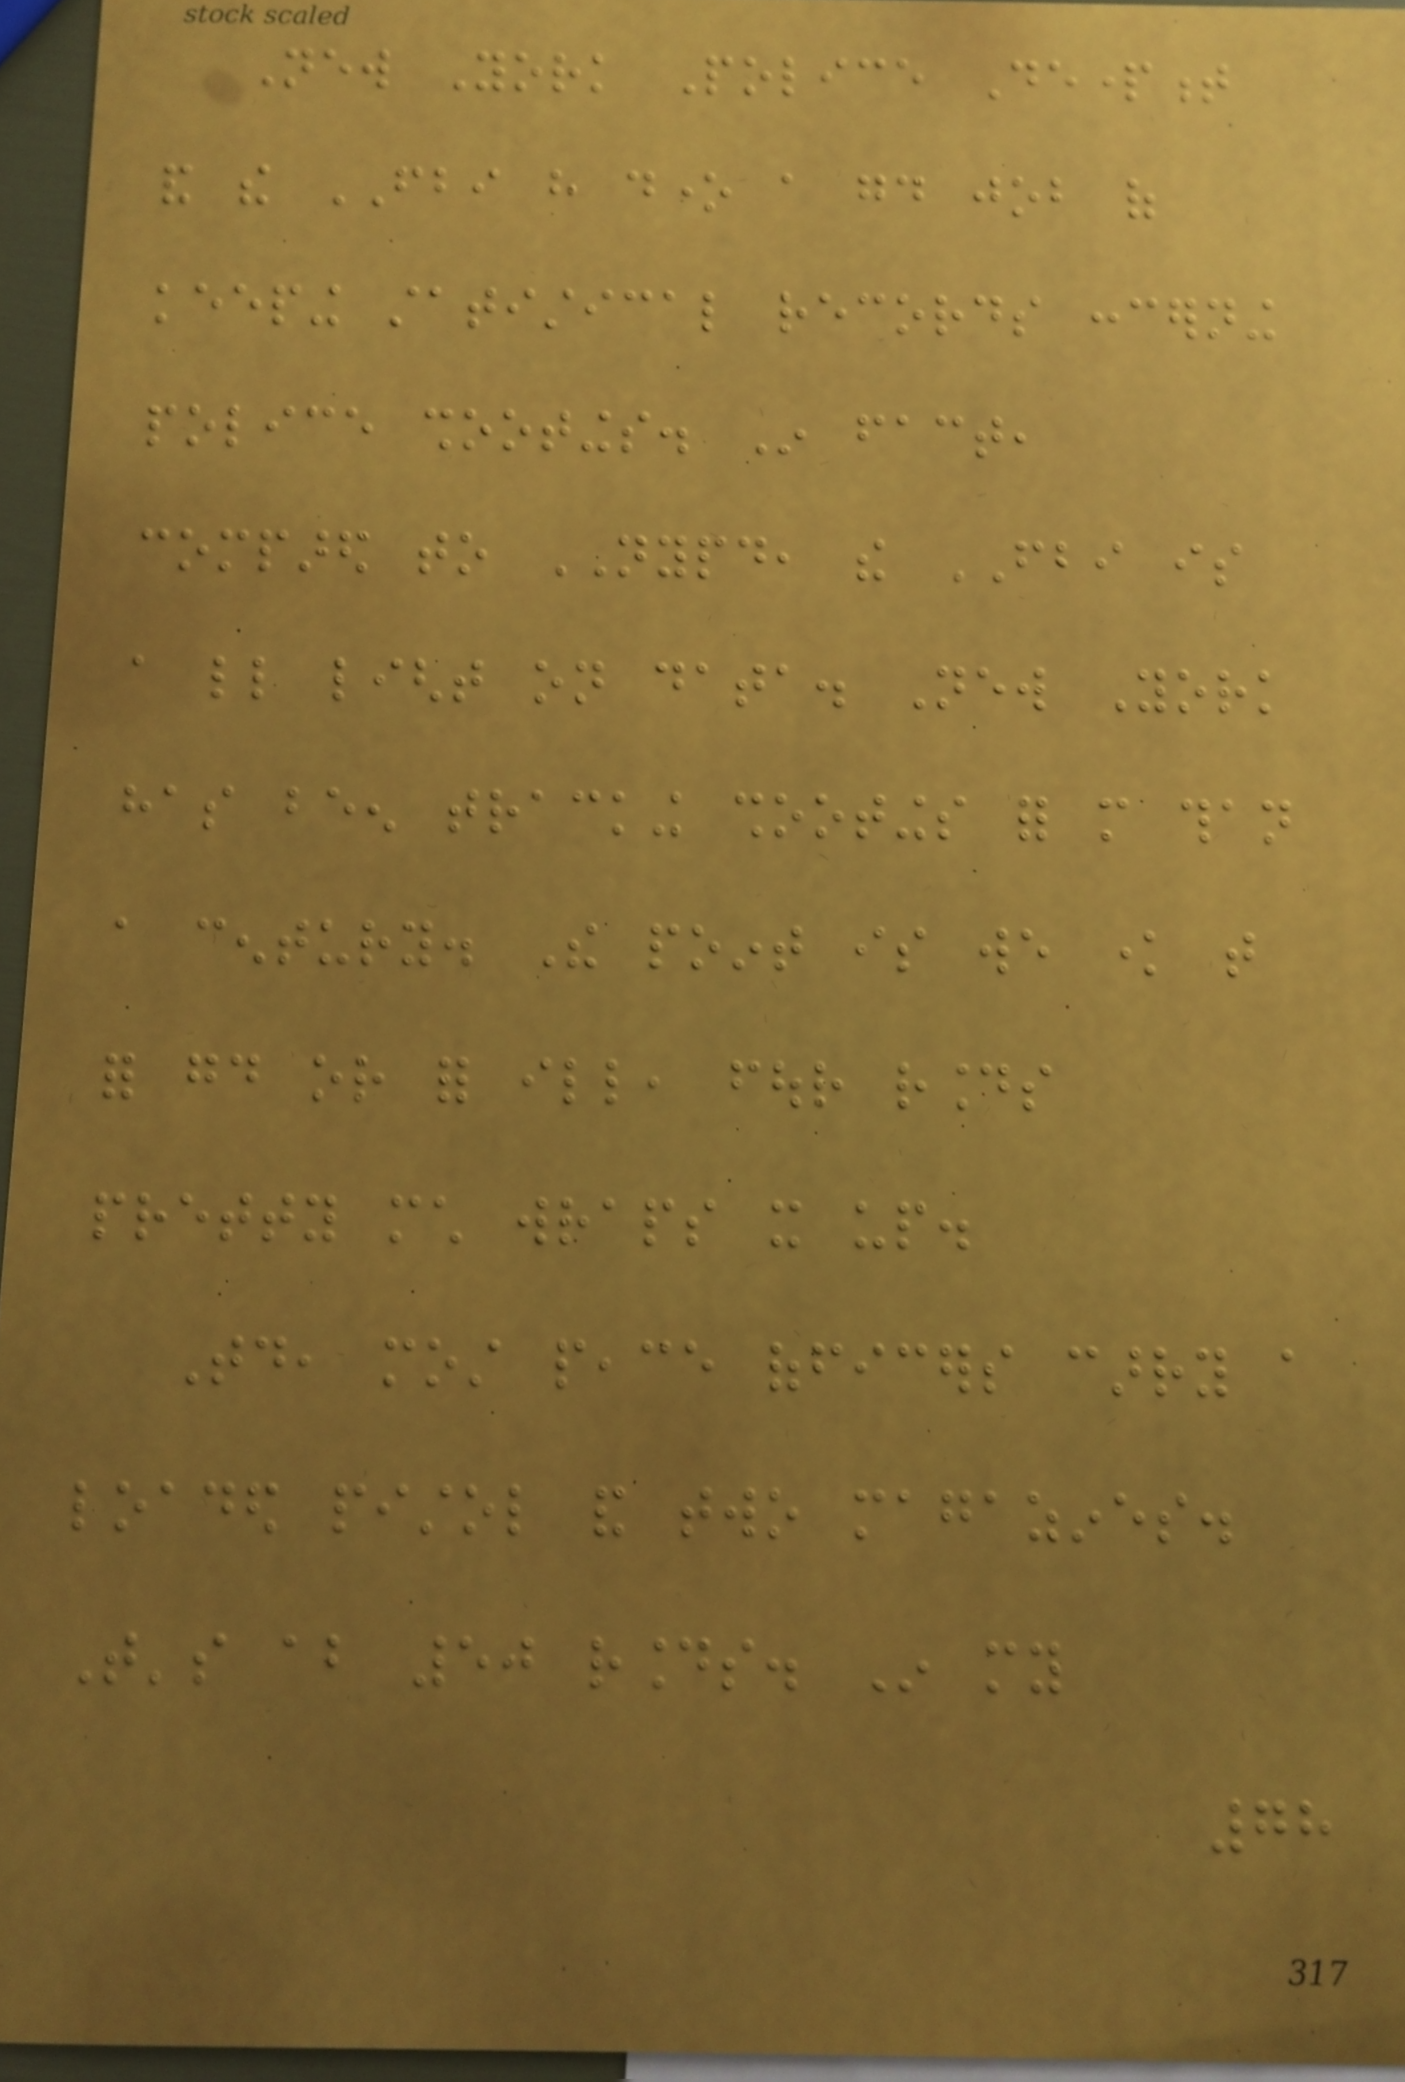New York Police Department
and the FBI have done a good job of
keeping statistical records concerning
police shootings. In fact,
compared to NYPD, the FBI is
a little light on data. New York
has been tracking shootings for more than
a century. The point is we know that
for good or for ill, four rounds
pretty much wraps it up.
Today, most peace officers carry a
loaded pistol and two magazines.
That's about 50 rounds. In my
78
